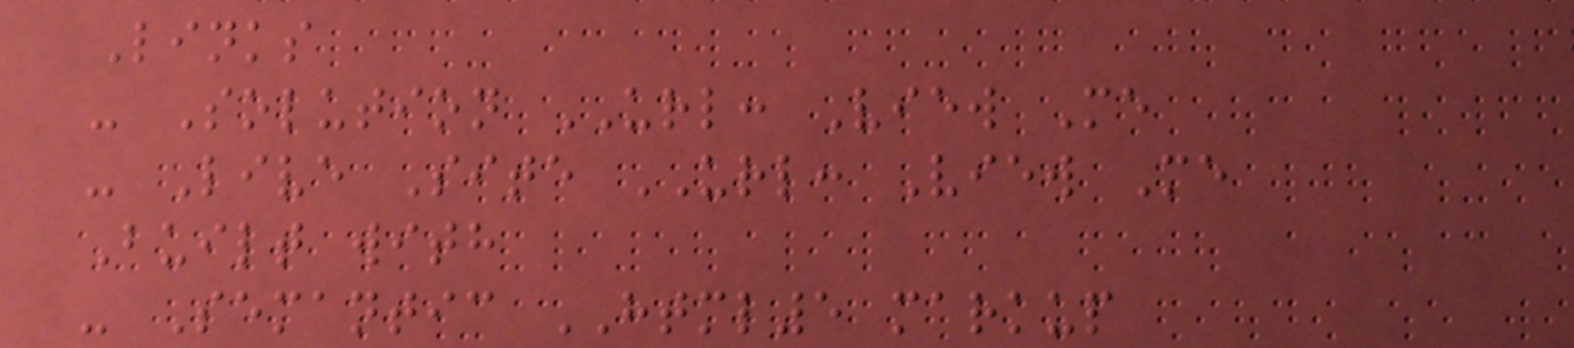Links
- Solution URL: View Me
- Live Site URL: View Me
Built with
- Semantic HTML5 markup
